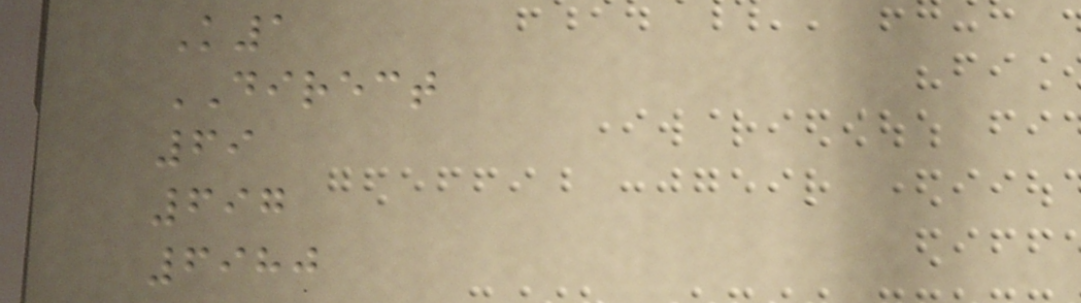K1
DIRECT
69
697
6980
